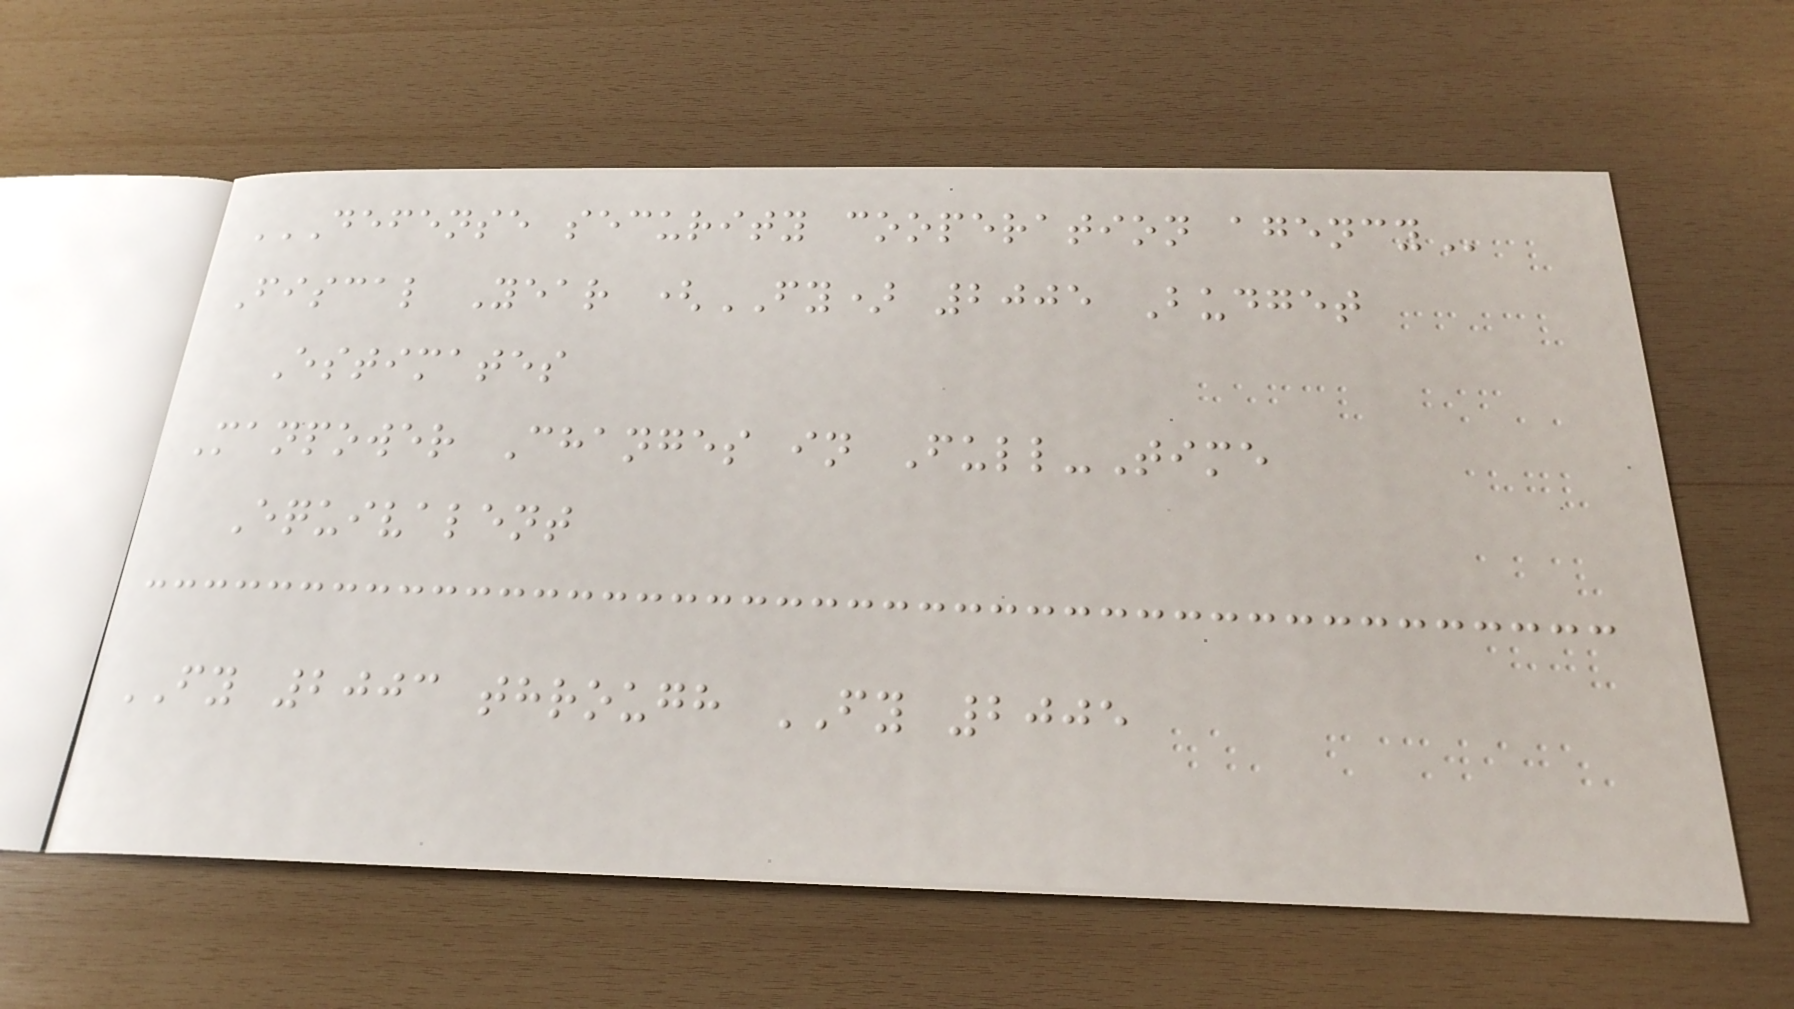DEFENSE SECURITY COOPERATION AGENCY
Fiscal Year (FY) 2005 Budget
Estimates
Manpower Changes in Full-Time
Equivalent
FY 2003 through FY 2005
